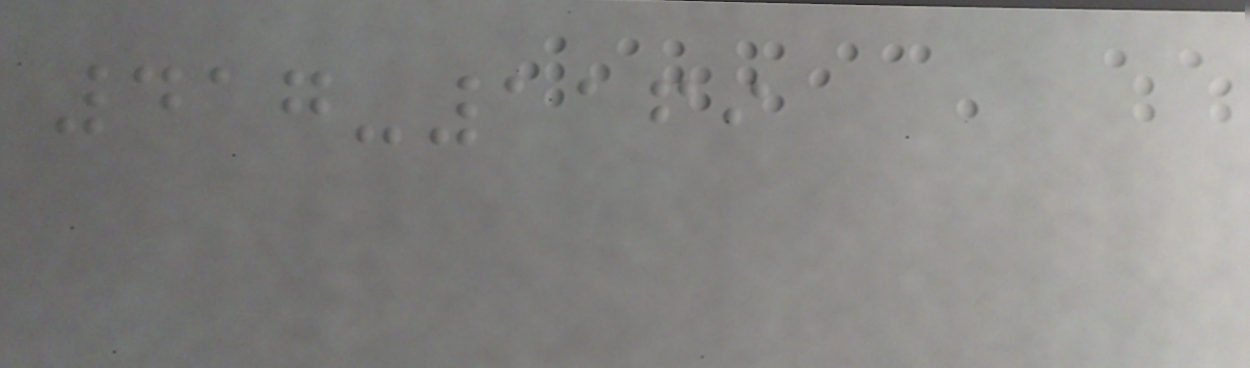417-1169
